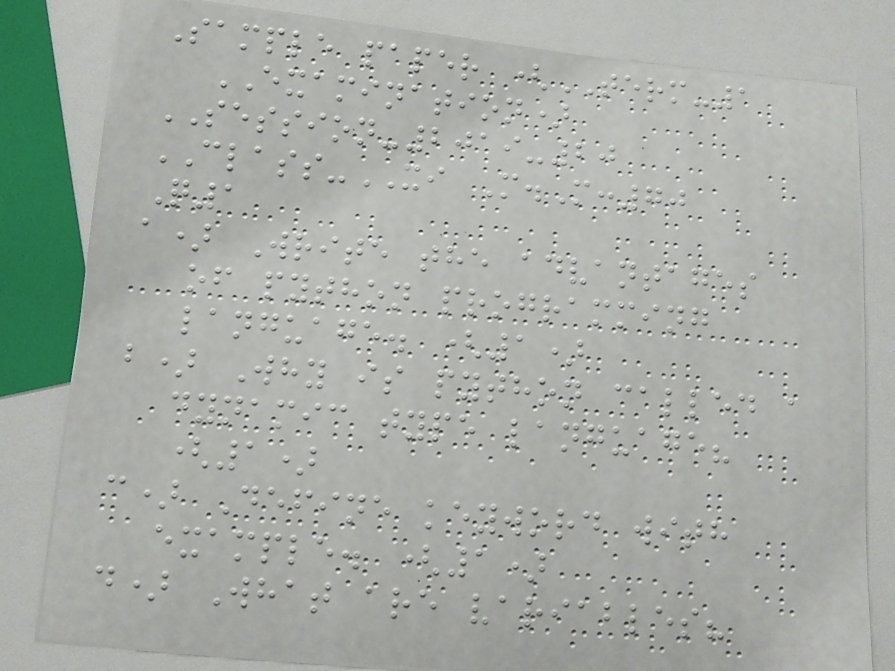Sample paper (TERM-1
EXAMINATION)
SESSION-2019-20
CLASS-XI M.M:70
Q1
a) Write the advantages
of python programming
language. (1)
b) Why is python called a
dynamic type language?
(1)
c) Define keyword with
example. (1)
d) What are variables?
